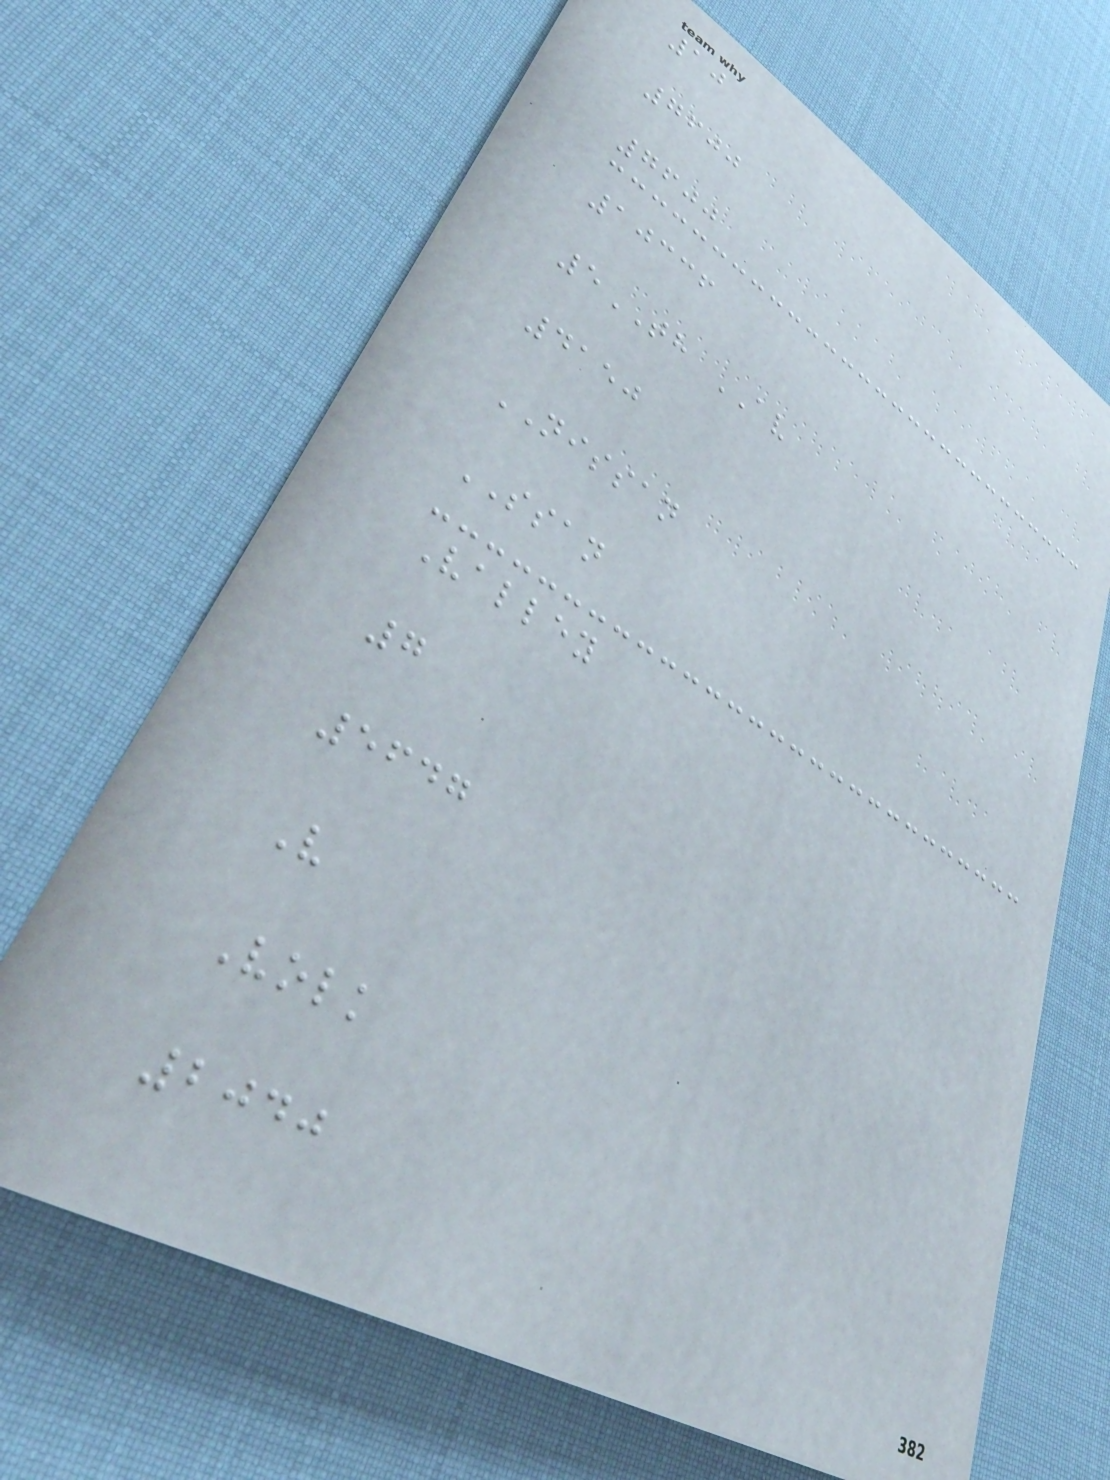10
7600
7600
10336
5TH AV
4150
NISSAN
SSAN
Valley
7
5647
V
Volk
2040
